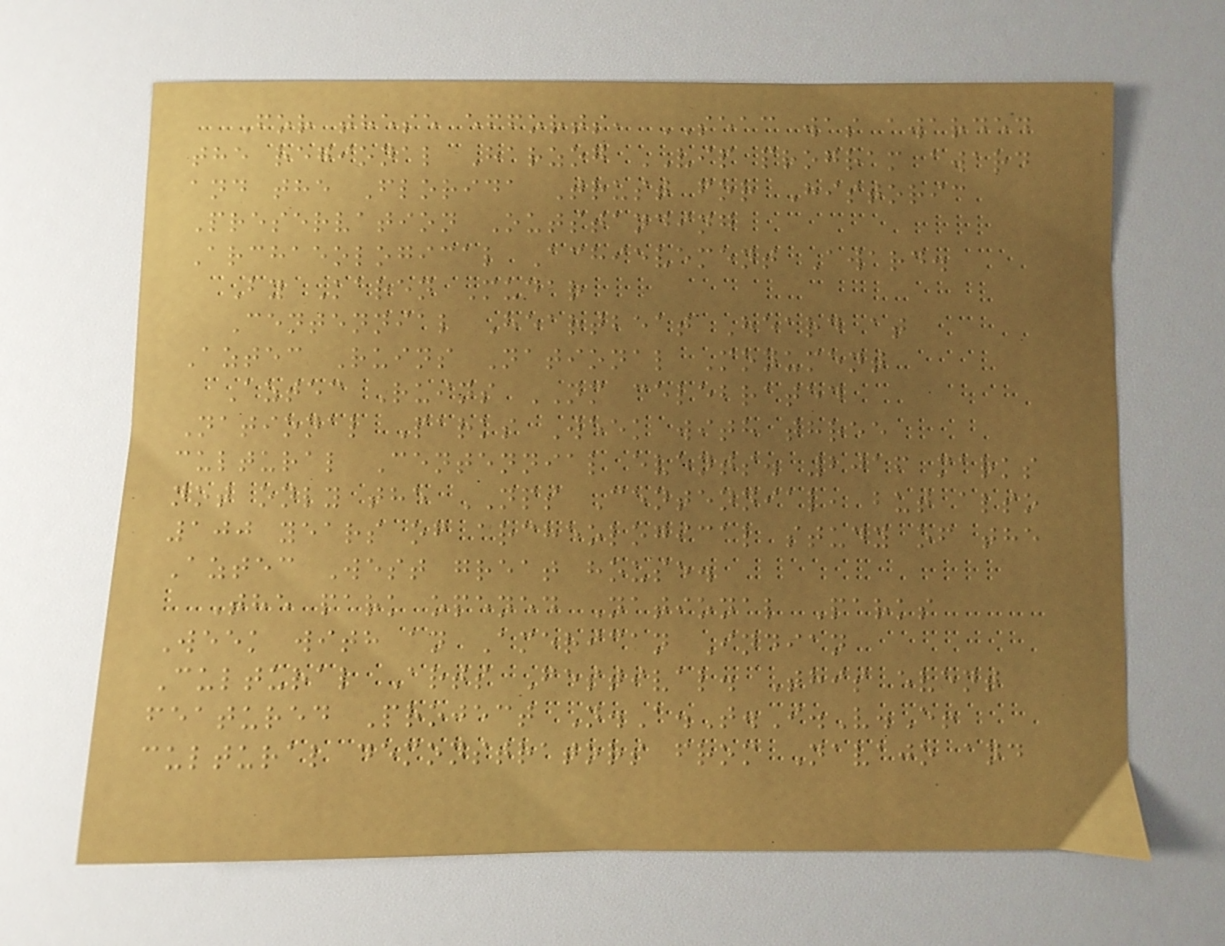For these efforts, SEAC was awarded
the regional Harzog VIP program award
and the Florida Trust for Historic
Preservation Outstanding
Archaeological Achievement Award.
By Karen Mudar
Centennial Heartbeat Heard at
Aztec Ruins National Monument
Aztec Ruins NM celebrated
National Parks Week with three
cultural Centennial events. 2016 marks
not only the NPS Centennial, but also
100 years of archeological study of the
Aztec West great house.
The park opened National Parks
Week with an American Indian
Cultural Arts Festival. This event
featured Project N.A.T.I.V.E!
cultural demonstrators from Navajo and
